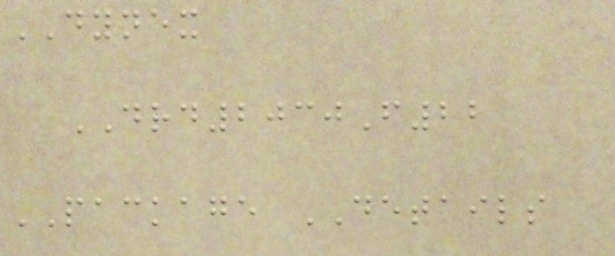DYNEX
DRD2030F22
PACKAGE DETAILS
